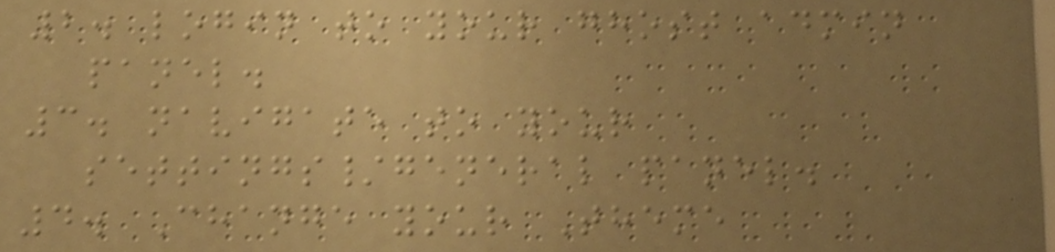2. login to your ghost admin
panel.
3. navigate to your
settings/general panel.
4. Change your Theme
